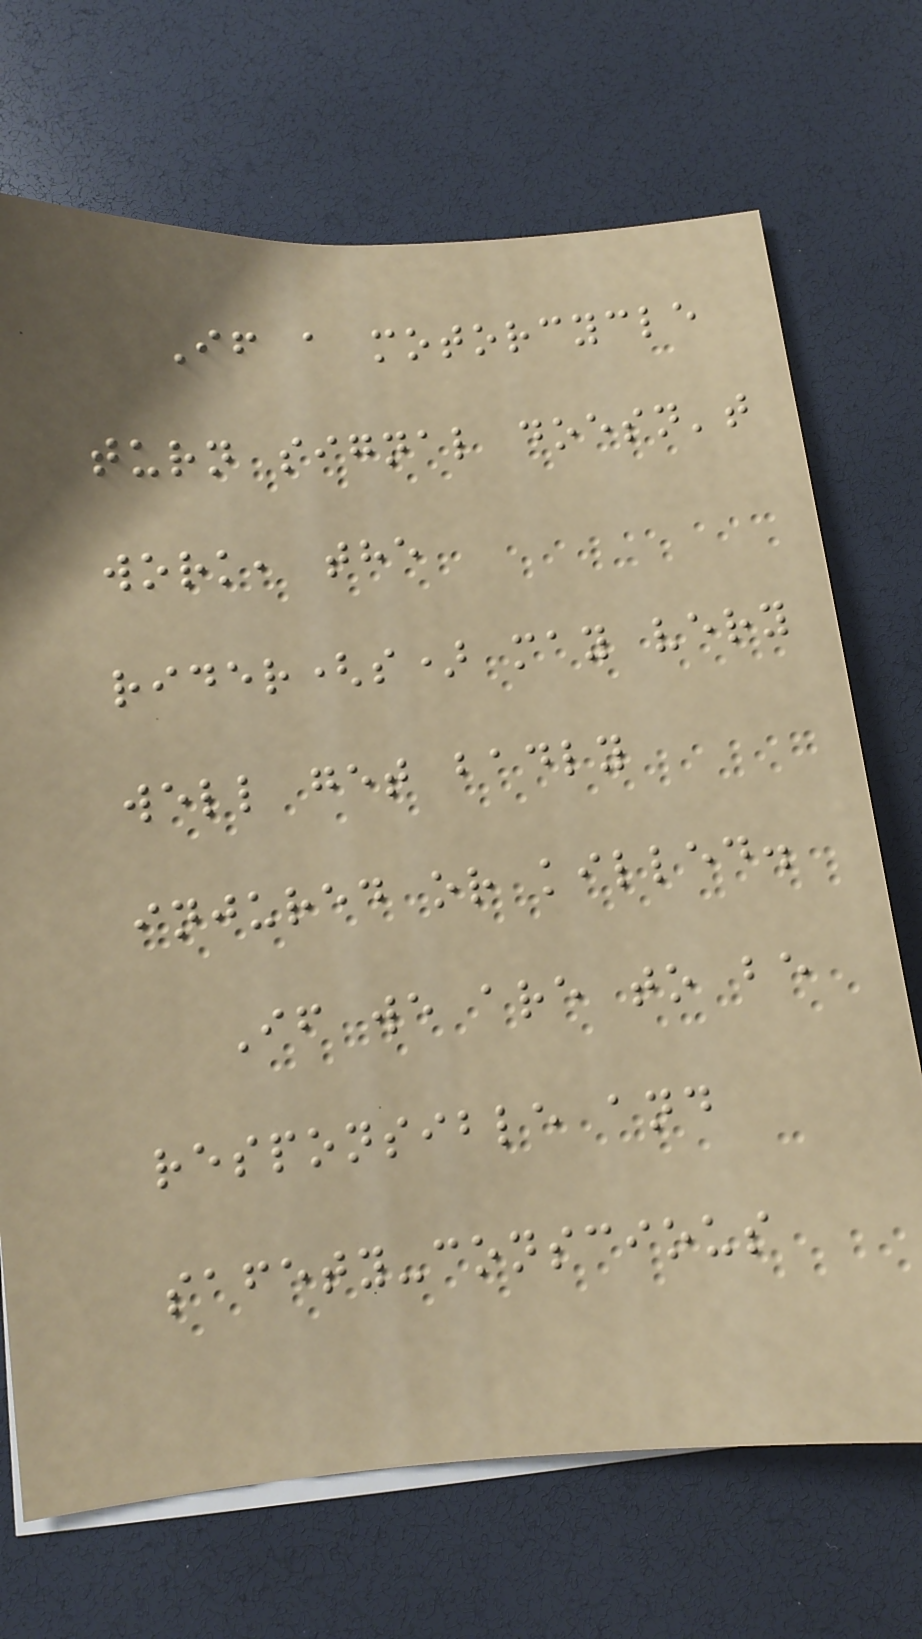If a motorcycle
turn signal doesn't
work, the
rider(s) may very
well get badly
injured or killed.
If we are to be
responsible and
safety-conscious
